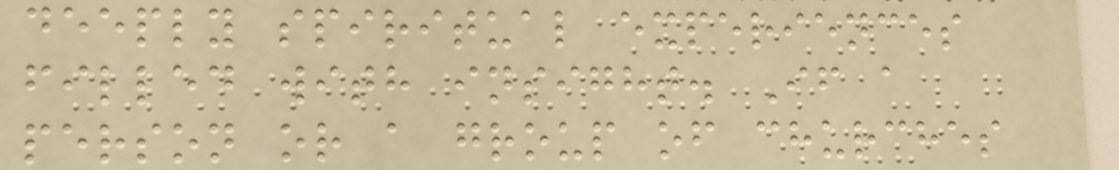deeply spiritual experiences
filled with insight. If a
person or a group of churches
